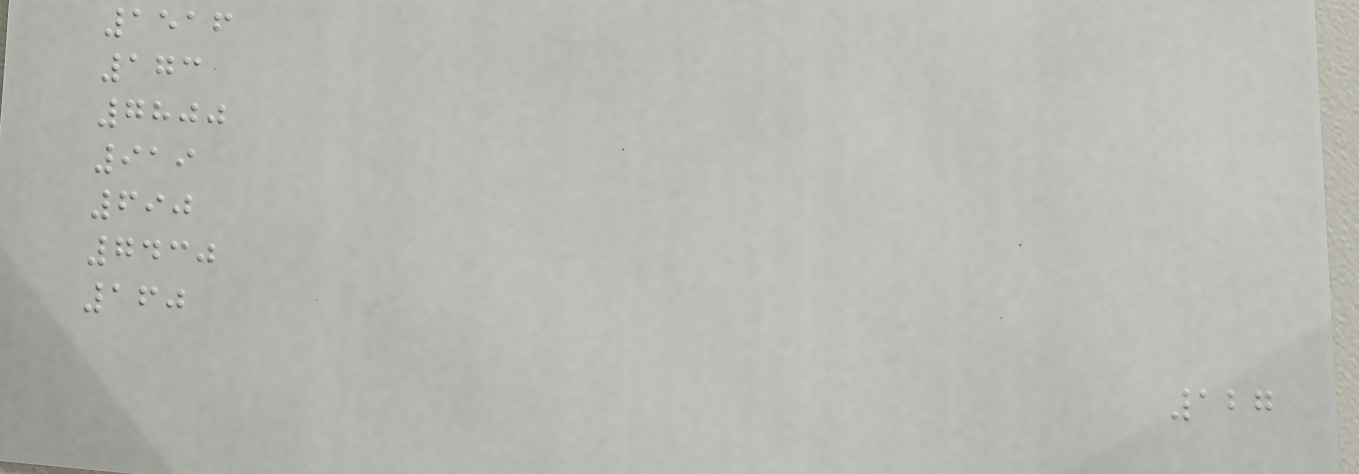1516
173
7800
919
690
7430
160
127
